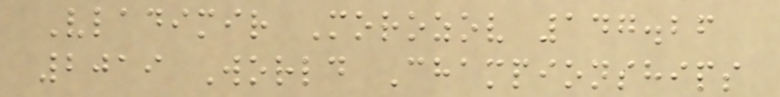Vladimir Morozov 147.26
2019 World Championships
